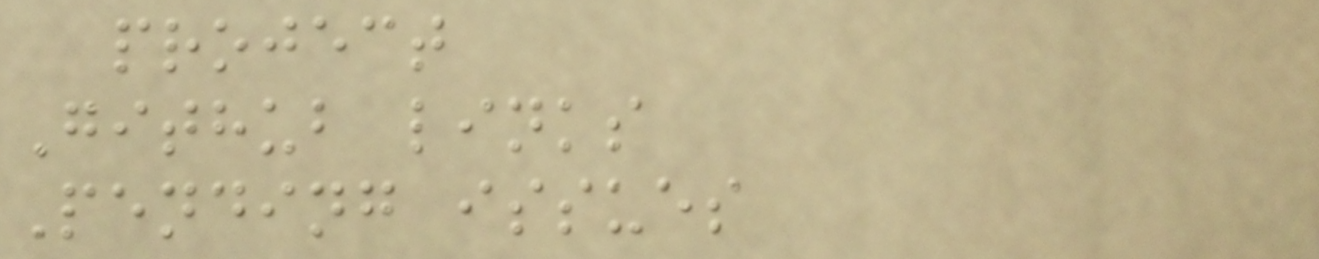project
Github links
Pending issues
